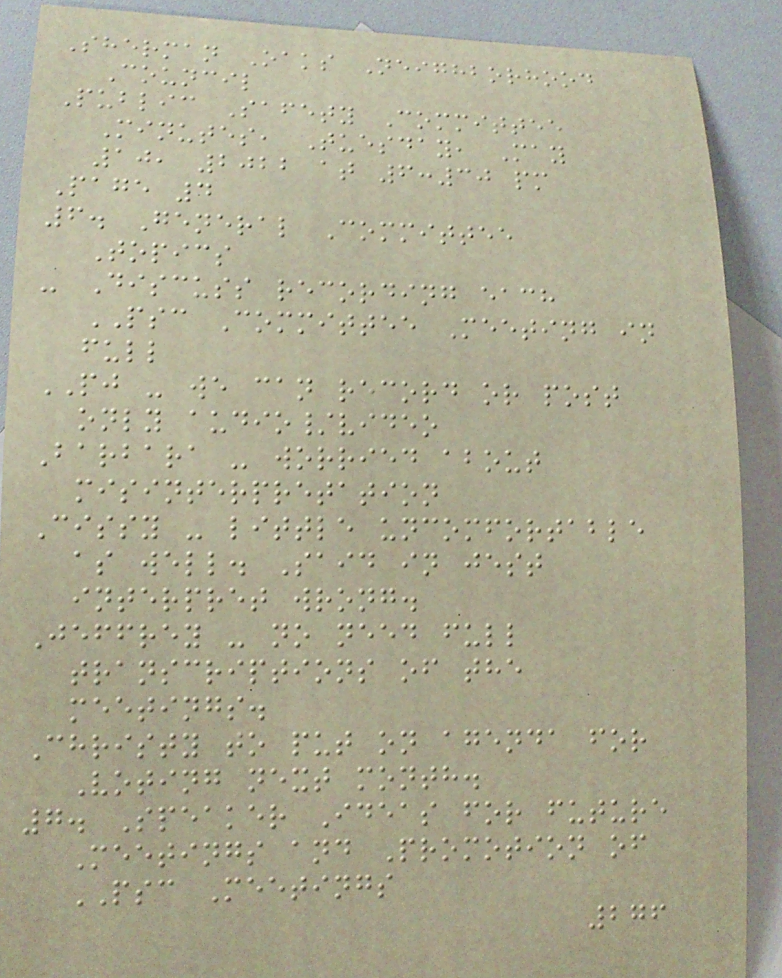Sherman Oaks Neighborhood
Council
Public Safety Committee
Minutes, Tuesday, May
10, 2022 at 6:30 pm
Page 4
6. General Committee
Topics
- Discuss recording each
PSC Committee Meeting in
full
PJ - we can record or post
only audio/video
Barbara - worried about
misinterpretation
Cissy - little uncomfortable
as well. Said in jest
interpret wrong.
Jeffrey - no need full
transcriptions of the
meetings.
Christy to put on agenda for
Voting next month.
7. Speaker Ideas for future
Meetings and Promotion of
PSC Meetings
276
